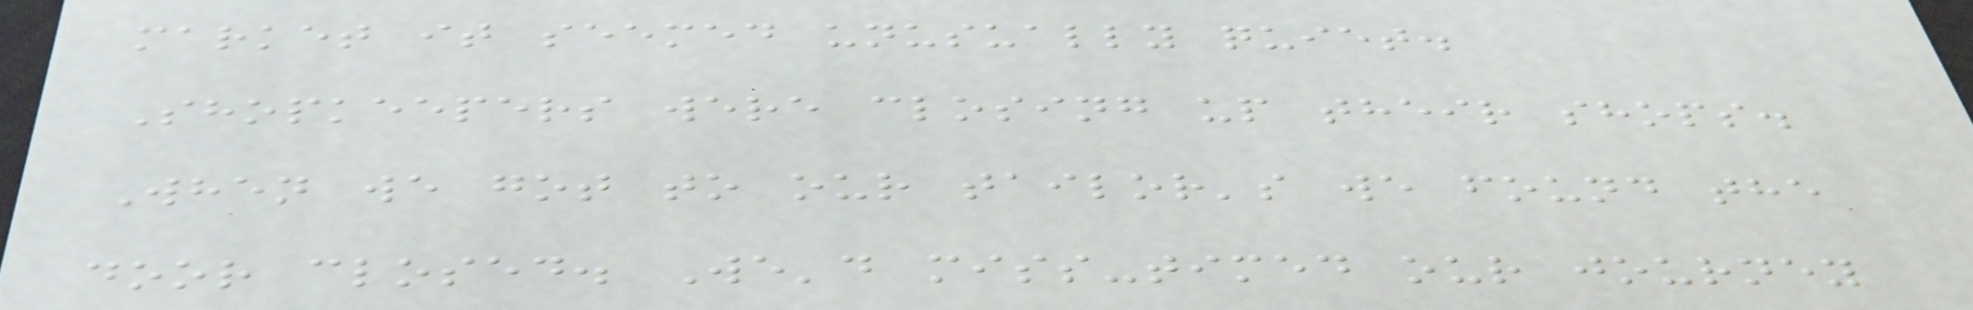market it seemed unusually quiet.
Shopkeepers were closing up their shops.
When we got to our tailor's we found the
door closed. We'd miss-timed our journey
